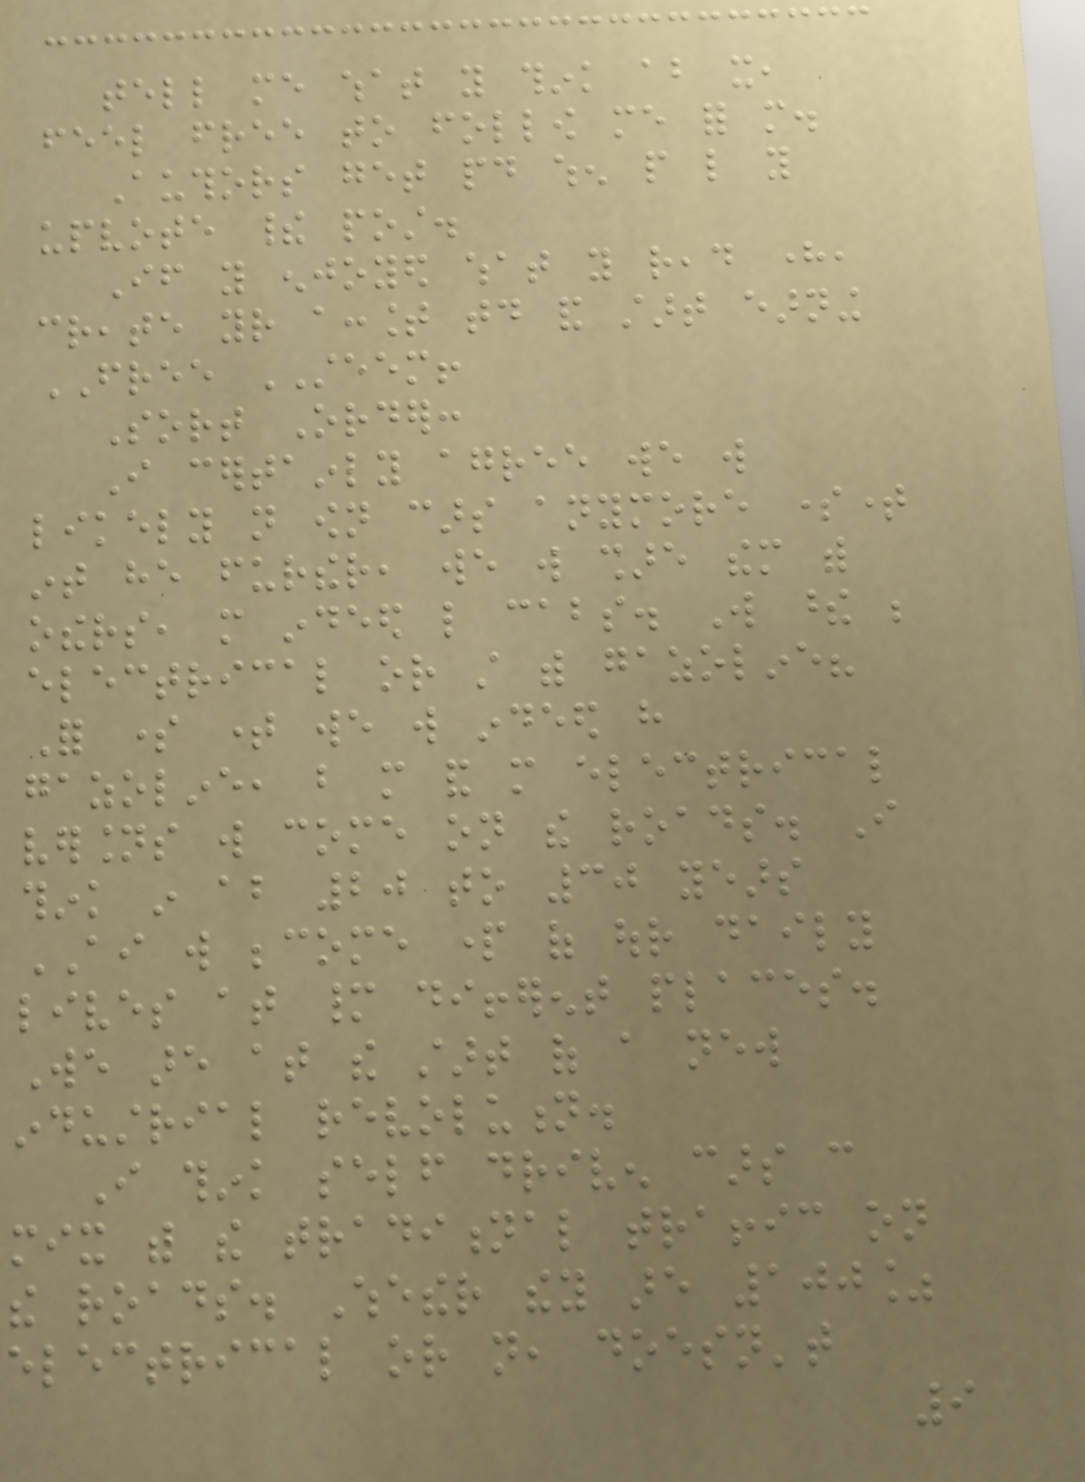tell me what you think about it,
feel free to follow me for more.
Authors get paid when people like you
upvote their post.
If you enjoyed what you read here,
create your account today and start earning
FREE STEEM!
Sort Order:
I certainly agree we will
likely not own cars anymore sometime
int he further, we will share them with
others, more indeed like cabs. Will these be
electrical or still with gazoline?
For some time we will indeed have
gazoline, but more and more electrical
versions will come on the roads. I
think in about 20 to 30 years
AI will become part of our daily
lives at many different places.
We are at the start of a new
industrial revolution.
I think self driven cars can
mix with the traditional traffic on
the roads. Whether they are 100%
electrical or not, doesn't
9
